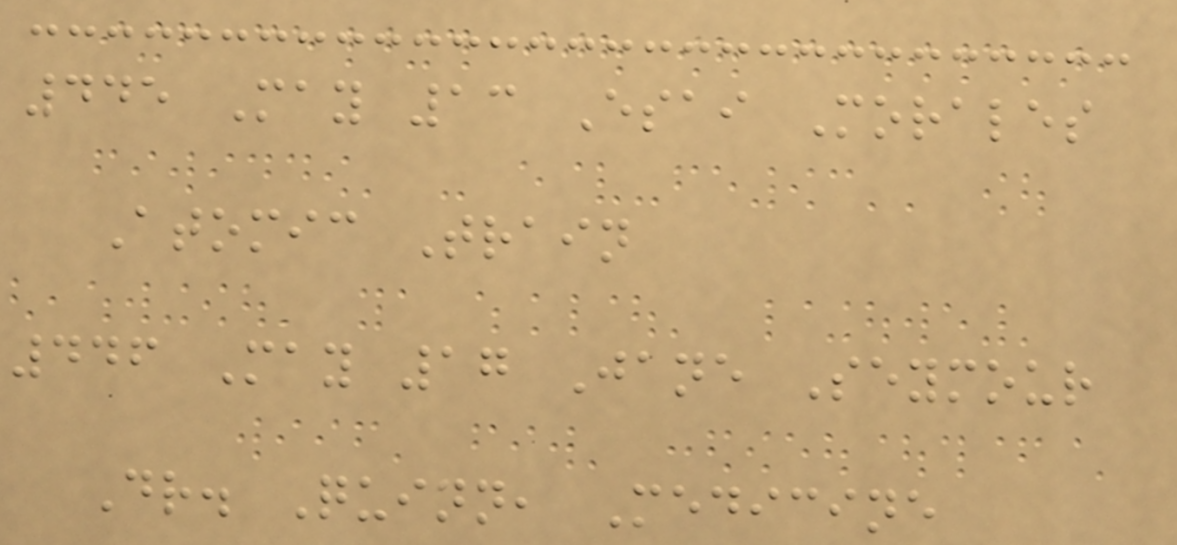445 May 13 Esai Morales
Atomic Train
446 May 17 Jane Seymour
Dr. Quinn, Medicine
